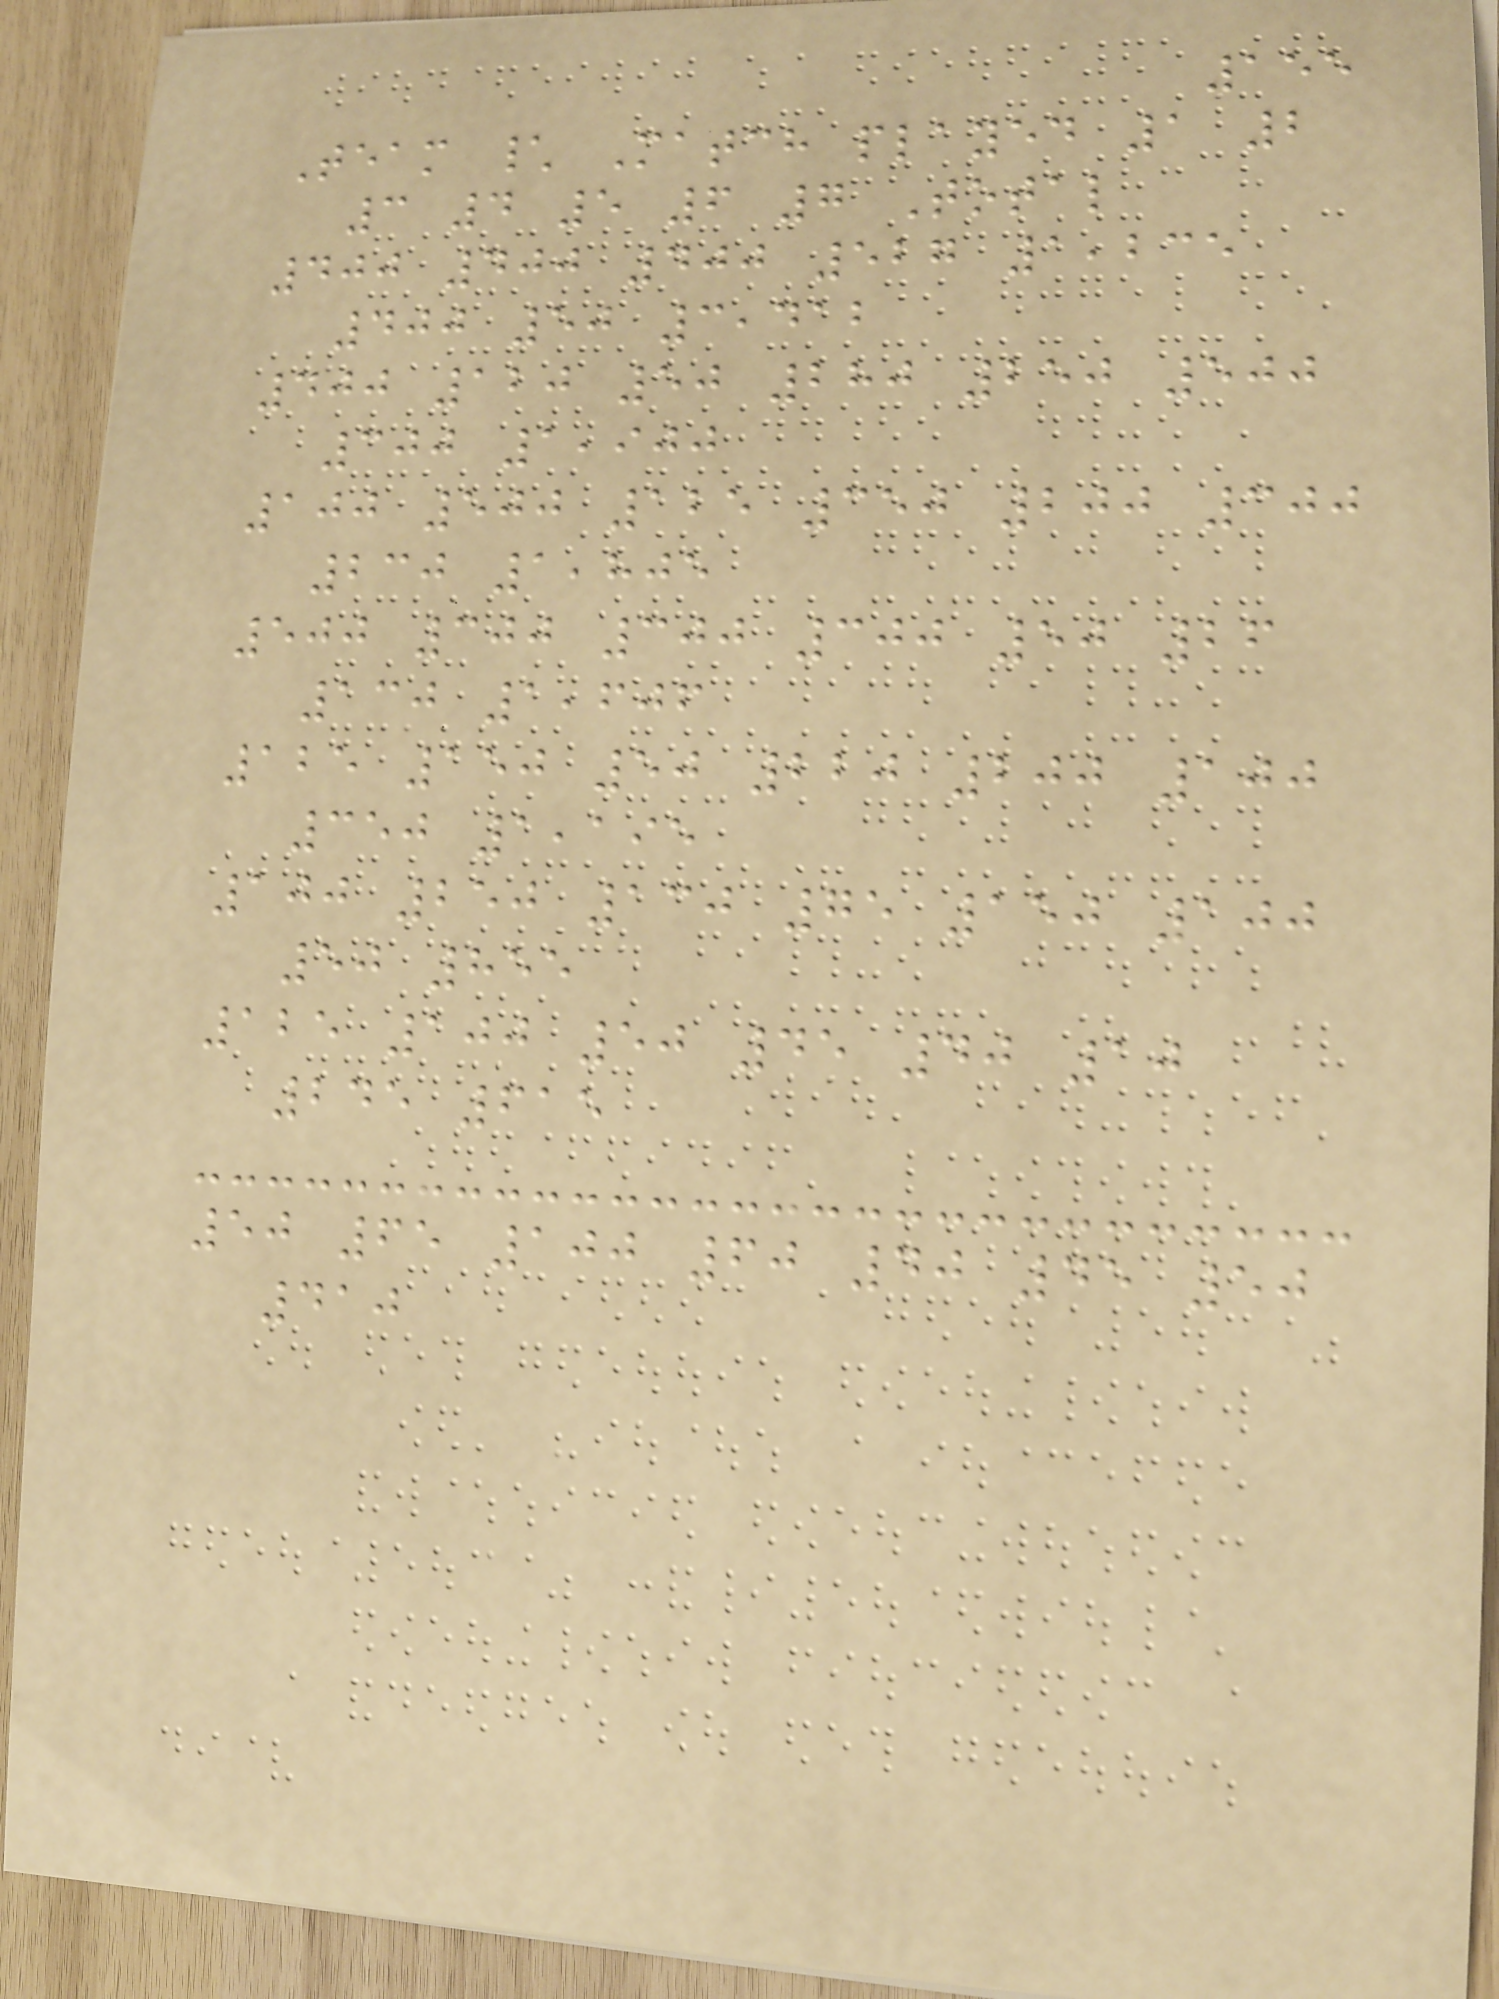155
Team \ Match played 1 2
3 4 5 6 7 Total
400 400 400 527 1,235
400 50 3,412
400 120 50 280 250 500
300 1,900
100 500 125 350 200 300
230 1,805
500 300 300 300 50 26
130 1,606
125 150 50 220 200 100
350 1,195
100 250 130 75 150 100
50 855
125 100 50 45 40 10
245 615
50 65 100 60 40 45 50
410
